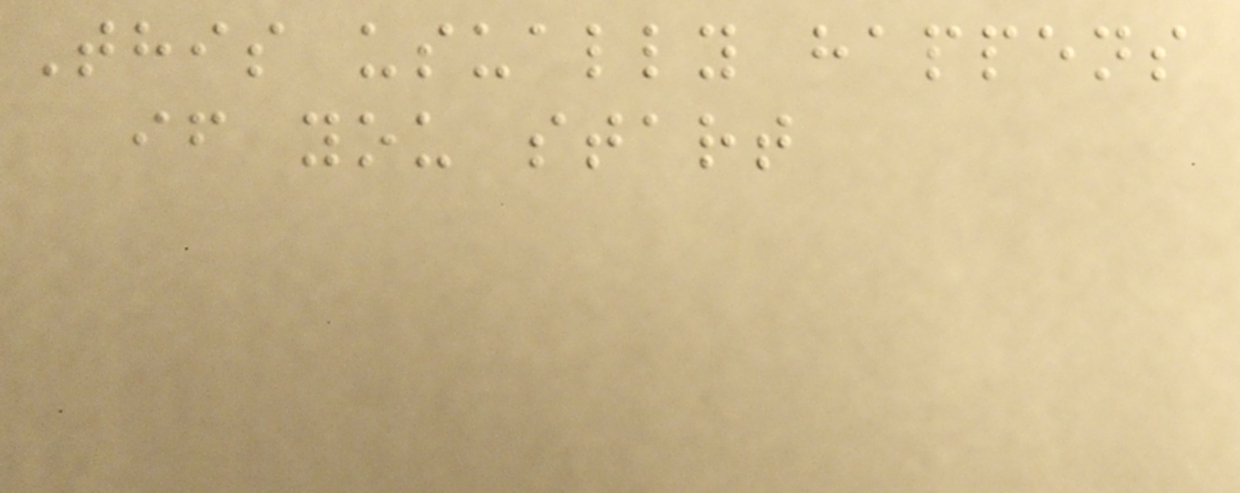This usually happens
if you start
